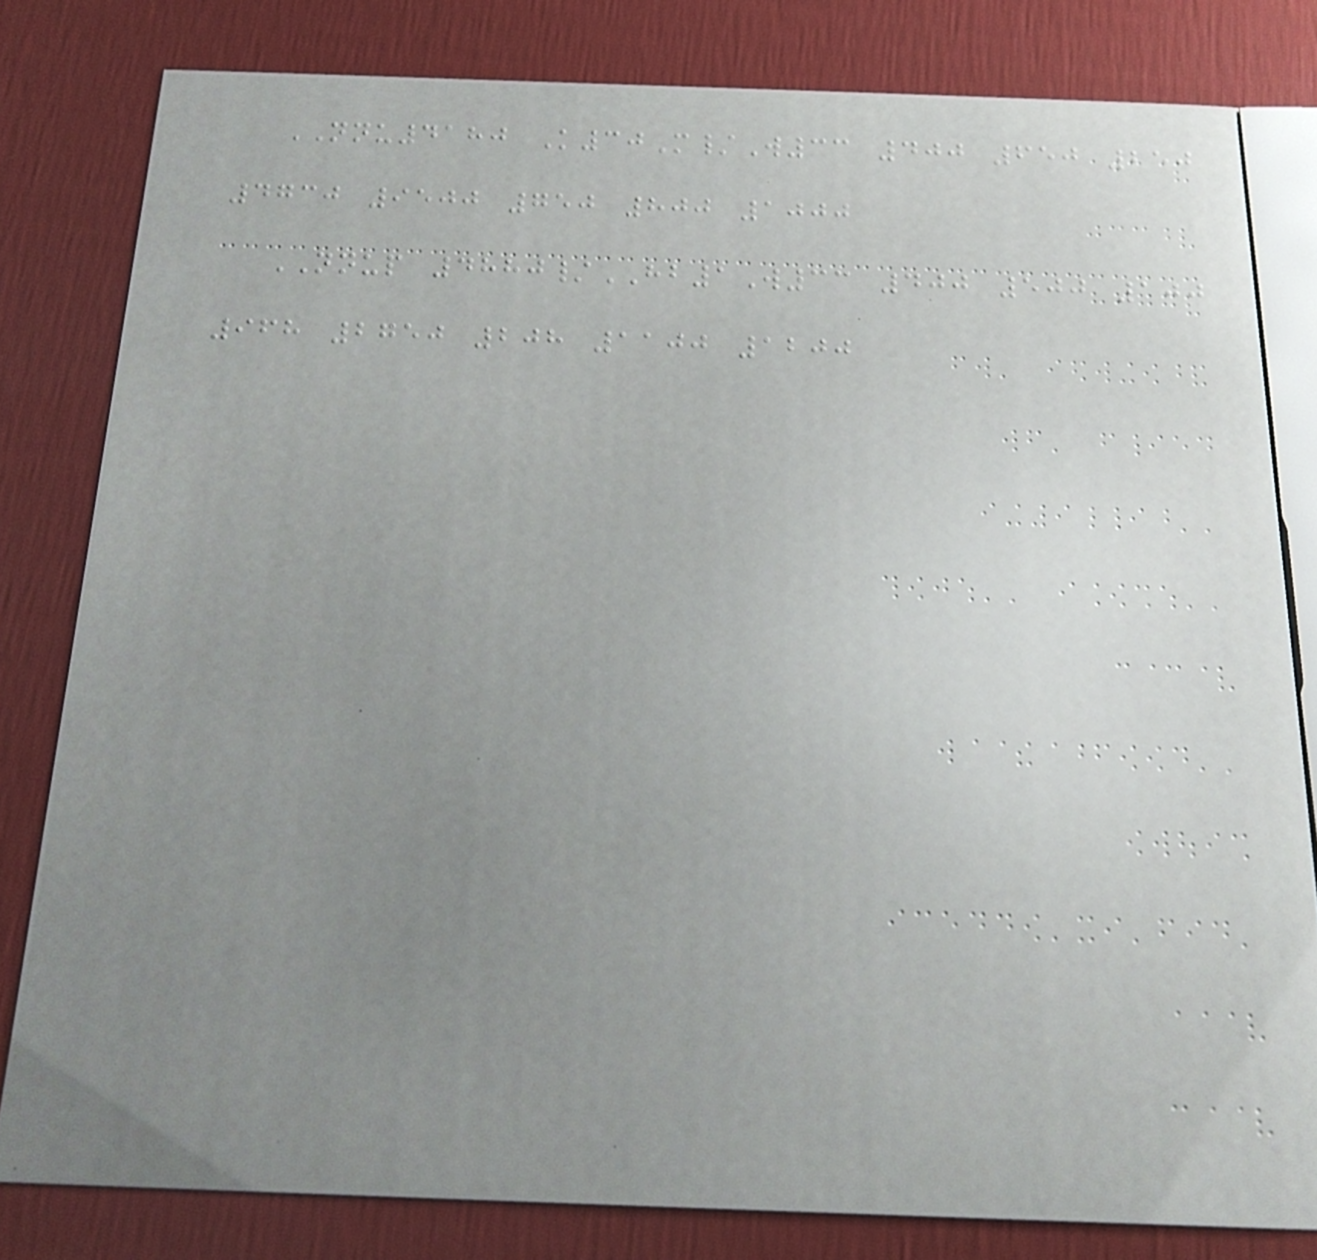NNU4180 K30M/W33 400 650 250
4730 9500 750 800 1000
NNUP 4880/HB1W33 400 500 100
968 2750 208 1100 1200
